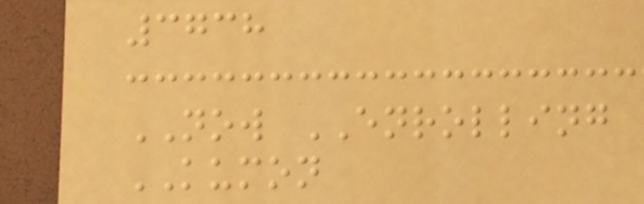3738
NOW ENROLLING
KUMON
